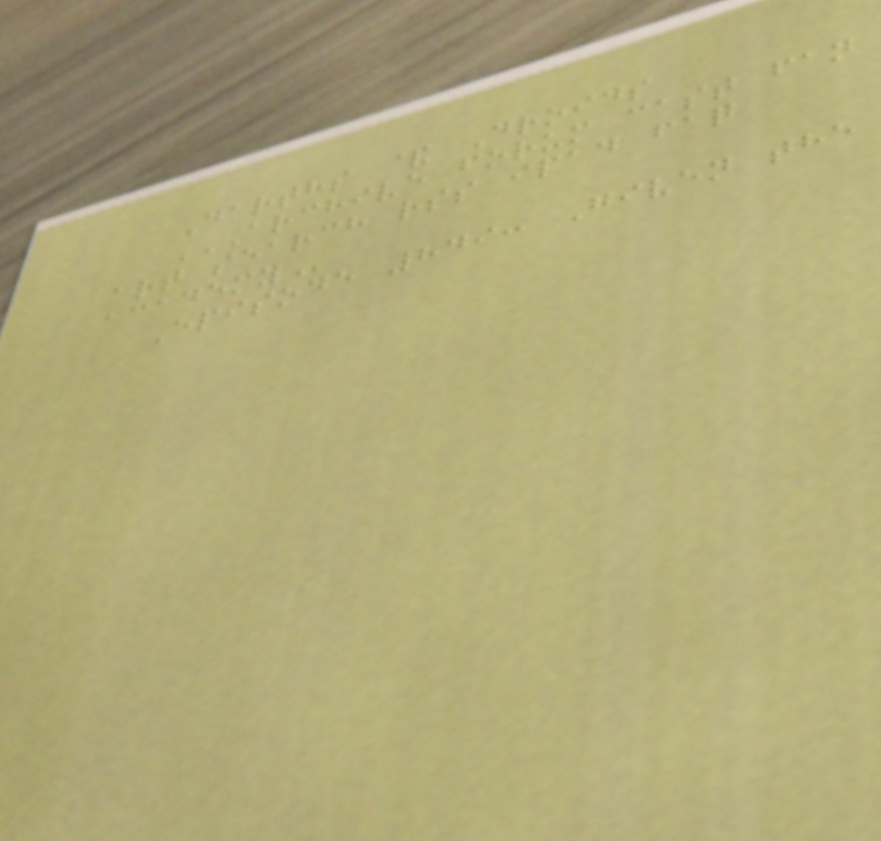Darths & Droids
ARCHIVE FORUM CAST FAN
ART SEARCH RSS IPAD FAQ
ACADEMY
Episode 849: Given the
